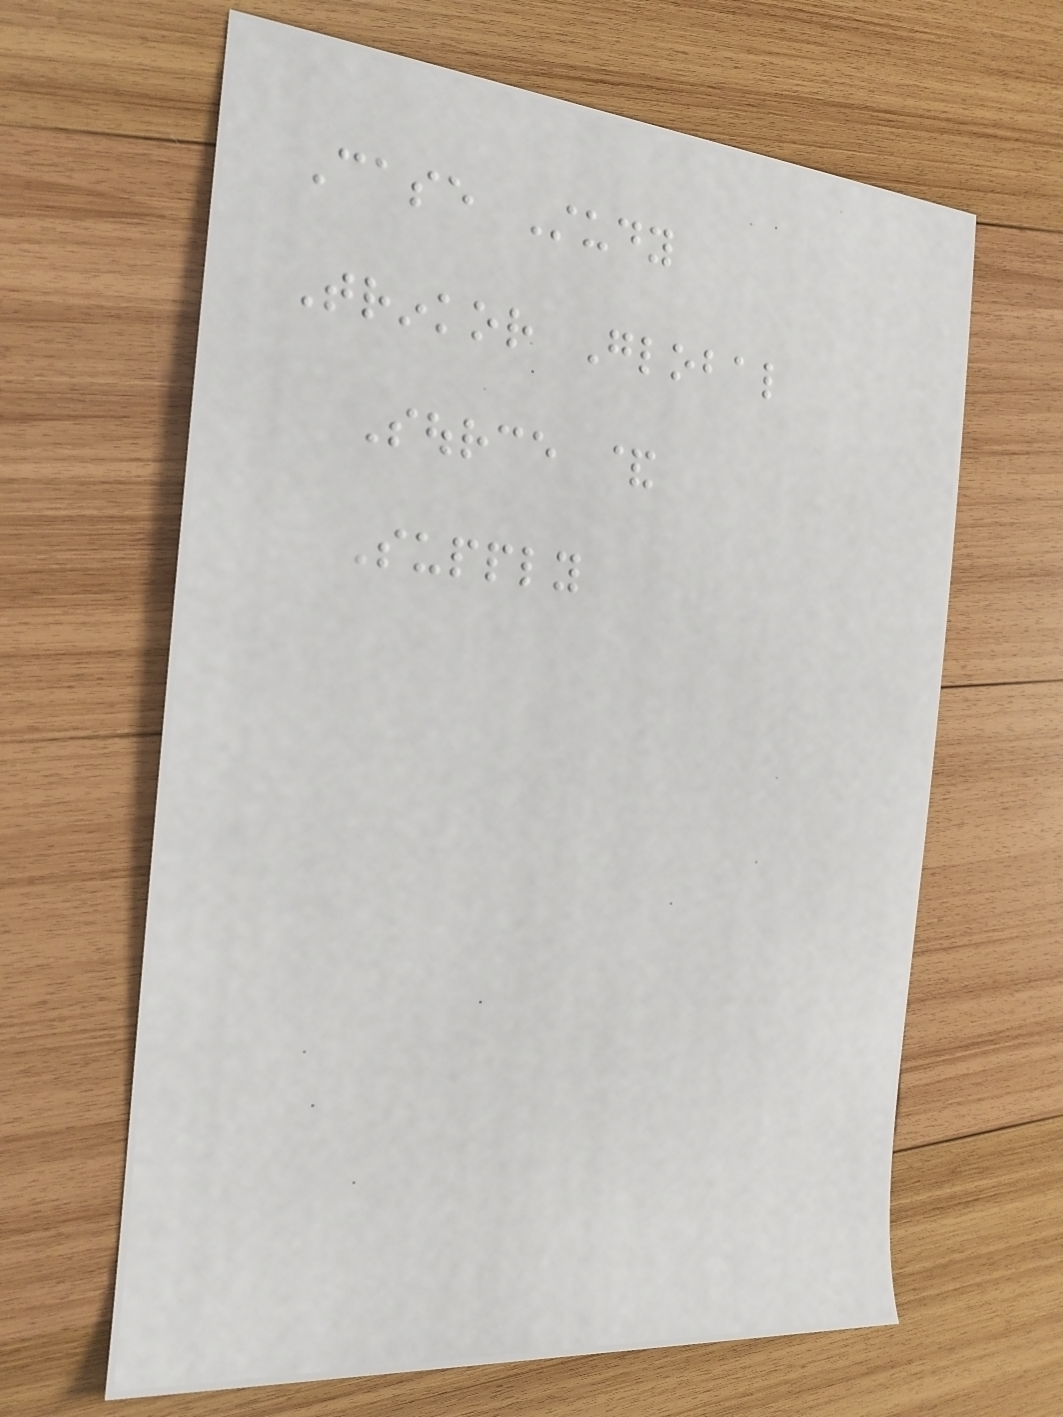Case Study
Trinkor Global
Source &
Supply
